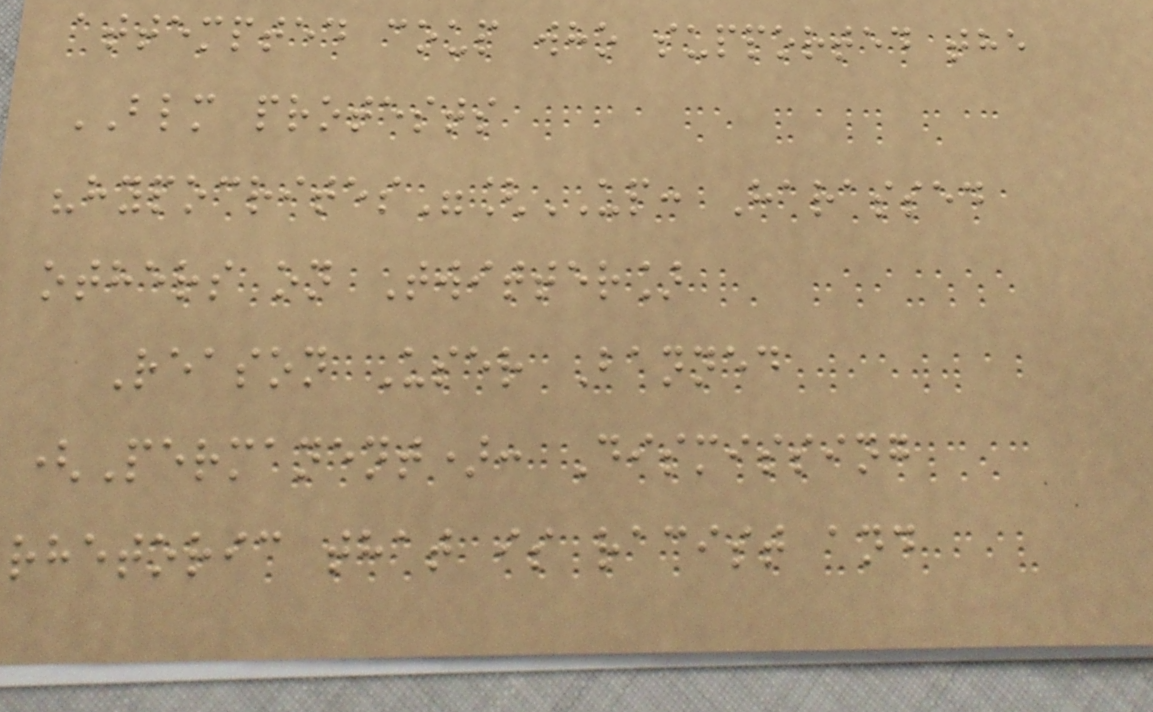attempted coup who supported the
BLM protests
"hypocrites"[UP: Harassed
others on Twitter]
Reason User Banned
(Permanent): Dismissing
rhetoric that is racist and
